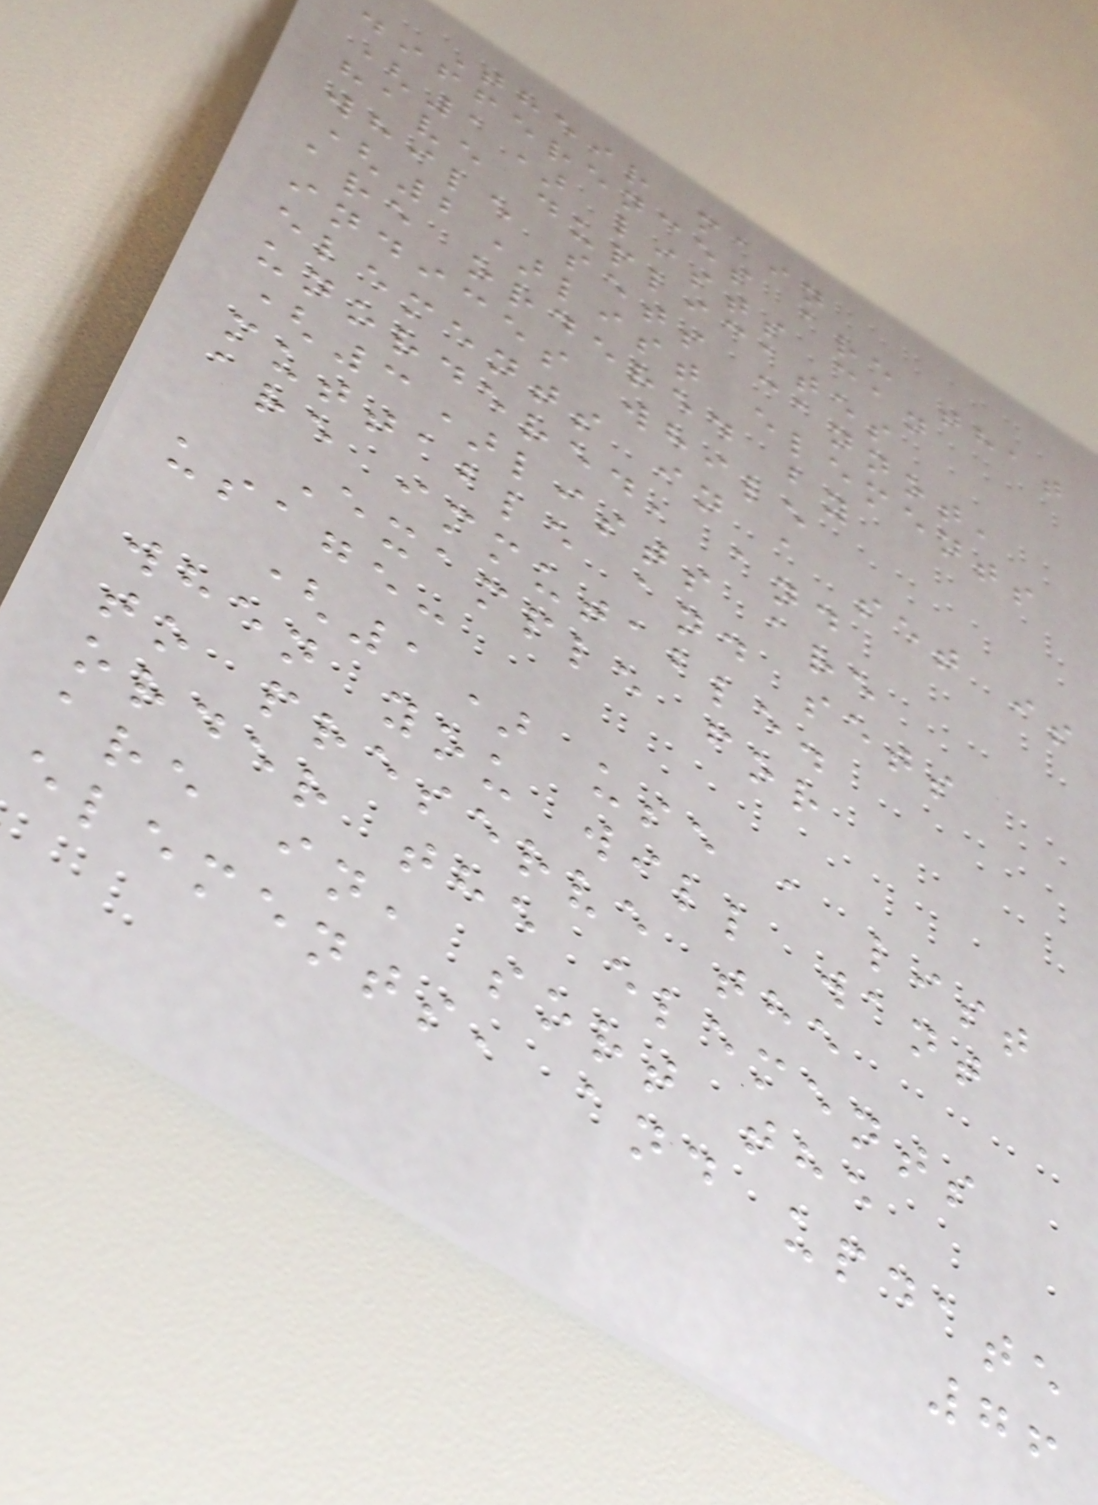Their main
differences are that
(1) lists can
have duplicates
while sets cannot,
(2)list elements
are ordered by
indices while
elements in a set is
unordered, and
(3)lists are
muttable and sets
are immutable.
Example for
usage:
(1) use a list
when you will want
to preserve the
order the elements
are in, sort the
elements, and update
76
